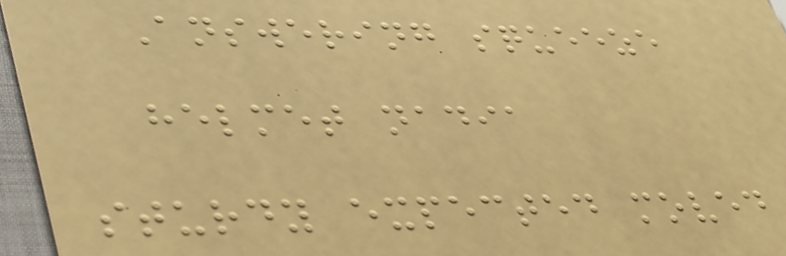Answering squeeze
helmet nadia
sturdy expected moved
